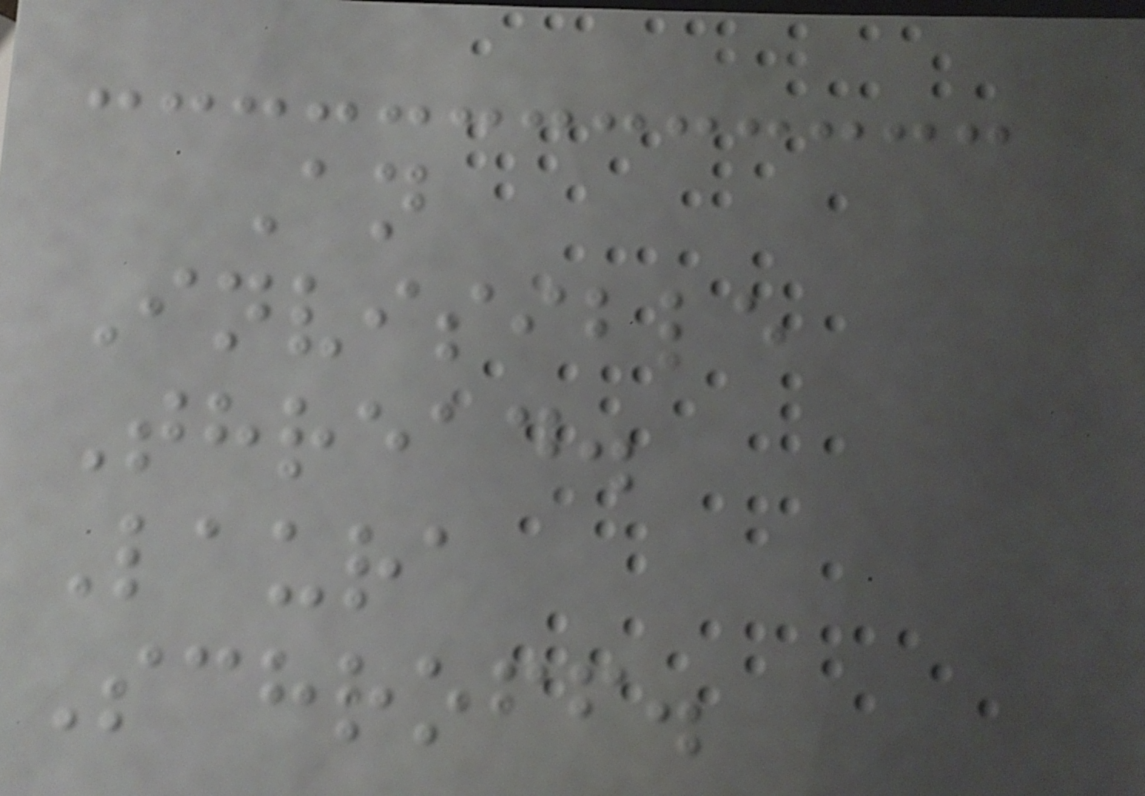An
Invisible
Thread.
Laura
Schroff.
